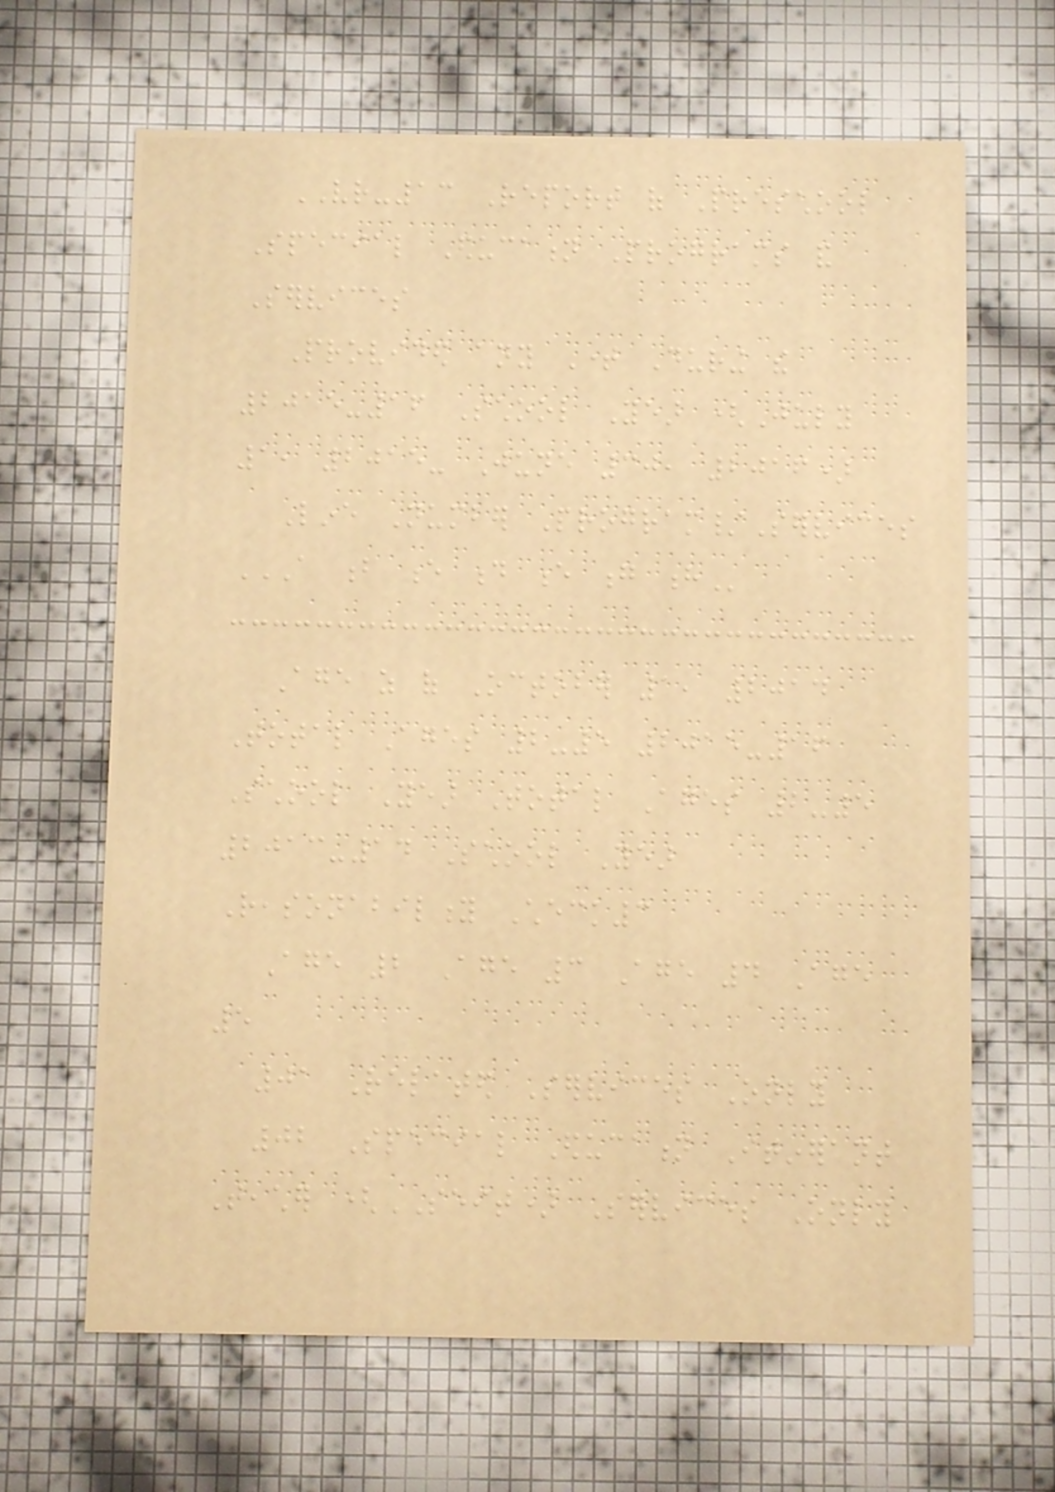VR-13 Report of Preschool
Special Education Programs and
Services
Provided any Time During the
2015-16 School Year (July
1, 2015- June 30, 2016)
Line Number Program/Services
A B E D E G H
Age as of October 1, 2014
Total Ages 2-5 2015-16
School Year Total Ages 2-5
2013-14 School Year
Reasonability Check3
Age 2 Age 3 Age 4 Age
5
01 Related Services Only
02 Special Education Itinerant
Teacher (SEIT) Services Only
